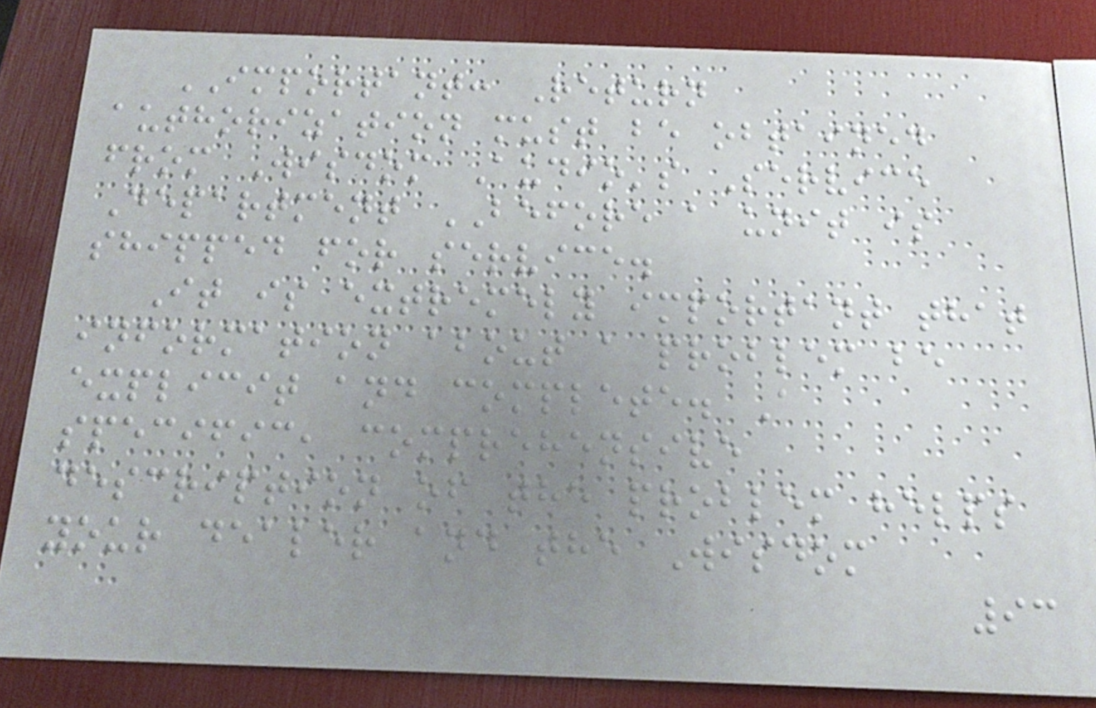IMPORTANT: Return
authorization must be obtained
from Wisdom Audio's Service
Department BEFORE a unit is
shipped for service.
It is extremely important that
information about a problem be
explicit and complete. A
specific, comprehensive
description of the problem helps
your dealer and the Wisdom
93
